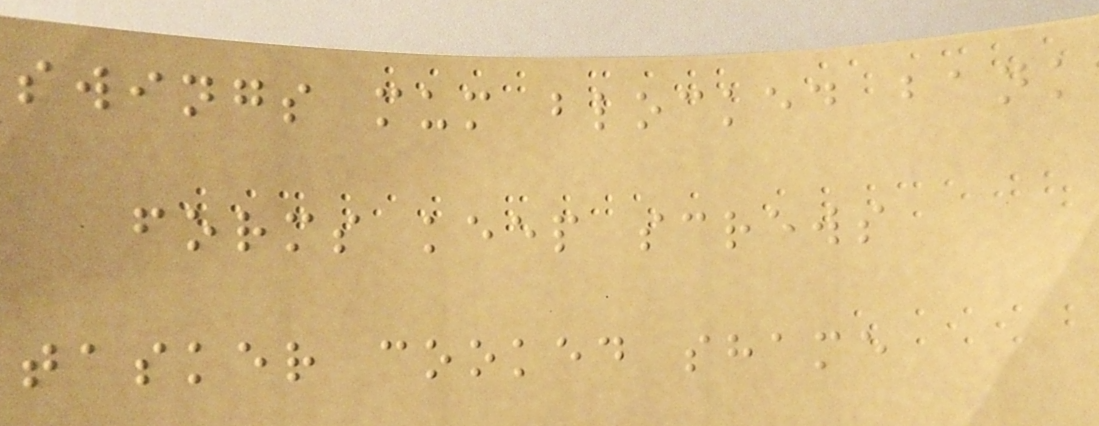swings mum blocked bank
forms keep screws
tasker cooked shame
